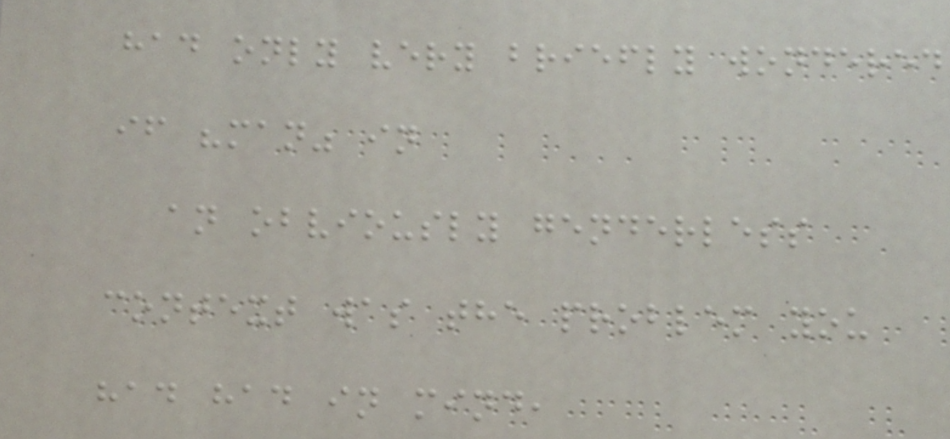had only very briefly wondered
if "man" in
an obviously genderless
context was the problem you
had had in mind,
